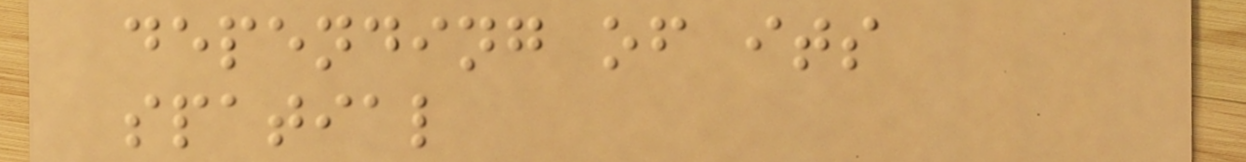depending of its
spatial
